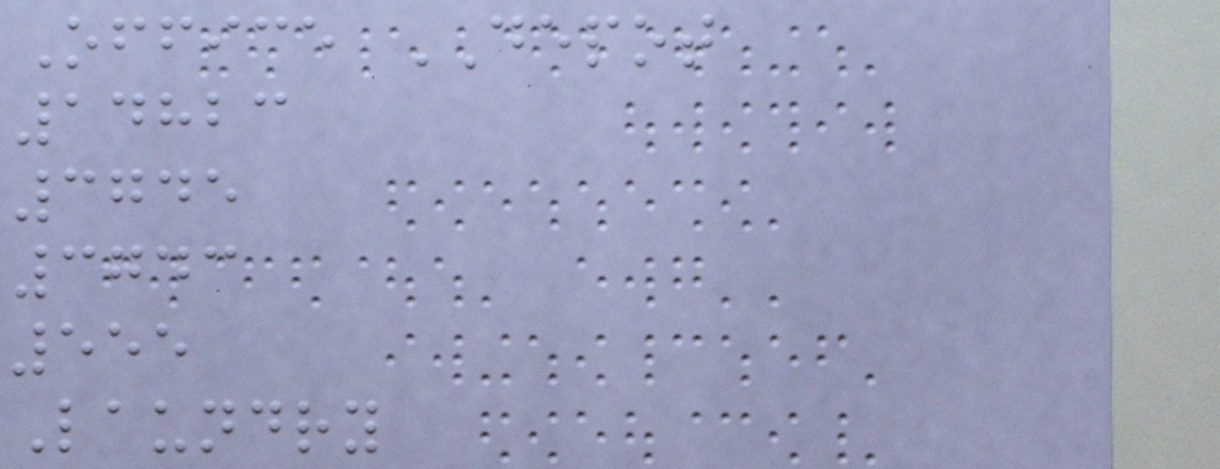Office DEPOT
14823
3745
3743
555
Laundry
